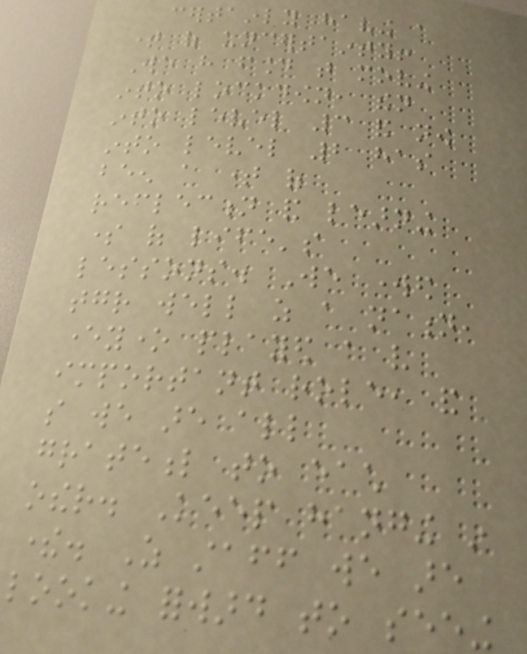certainly having a
time of uncertainty!
We have found that moving
into lockdown, then
into level 3 and now
into level 2 has
been a time of
reflection and learning
some of life's
lessons. We worked
together well as a nation,
everyone played a very
important role, and
so we are all
grateful to each
other. Keep hanging in
there. As staff we are
looking forward to seeing
